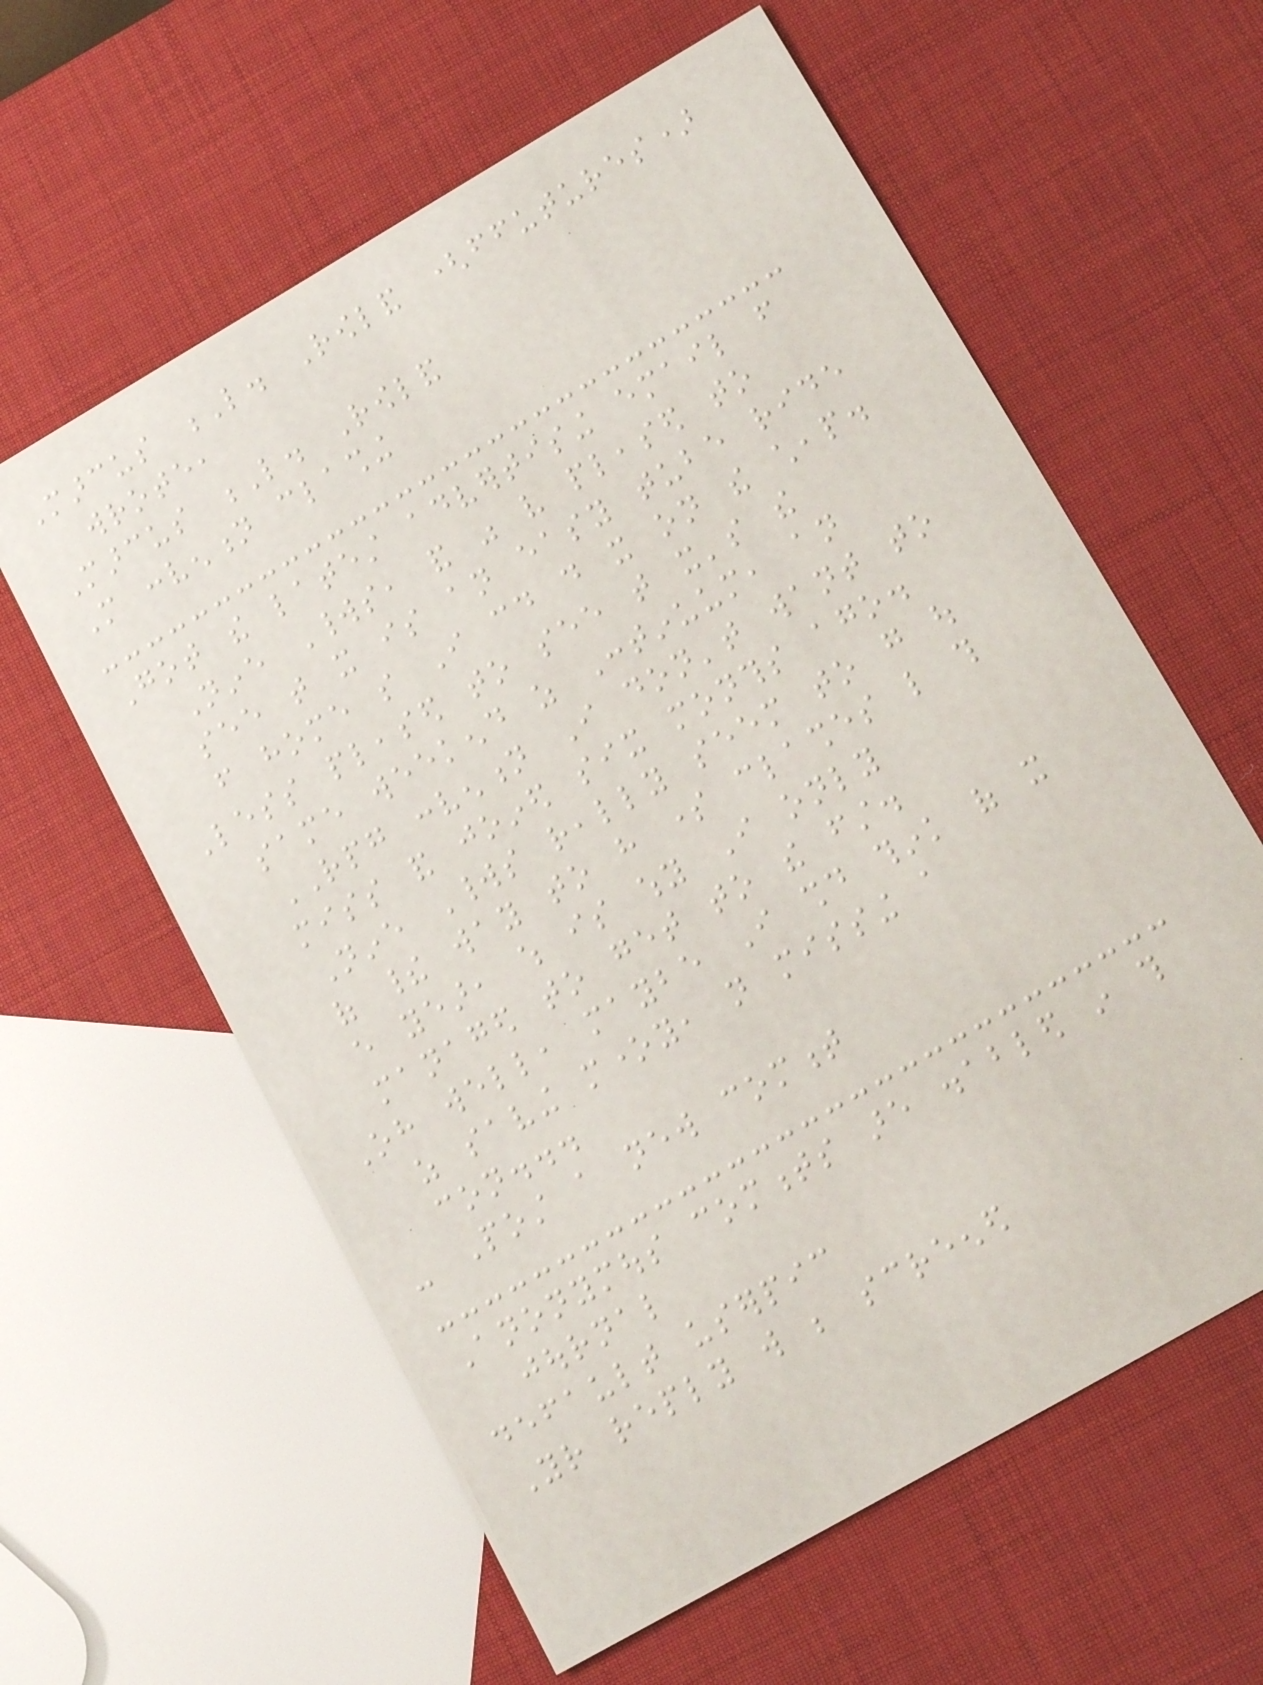Marcus L. Rowland (ffutures)
wrote,
Marcus L. Rowland
More convention clashing
Got the latest advertising email from
Nine Worlds, and was very pleased to
see that it is an easy tube ride
from home so I could do it on the cheap.
Less pleased to see that it's the
same weekend as Continuum, an
RPG convention I don't want to
miss and joined six months ago.
Nine Worlds really seem to go out
of their way to have some clashes like this
every year, which is why I only
managed to get to the first.
Oh well, maybe I should think of it
as saving money, not missing a
con...
- Post a new comment
Anonymous comments are disabled in this
journal
default userpic
Your reply will be screened
